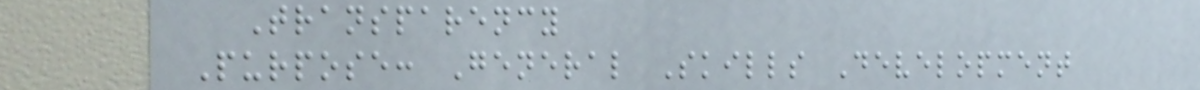Transparency
Purpose: General Skills Development
